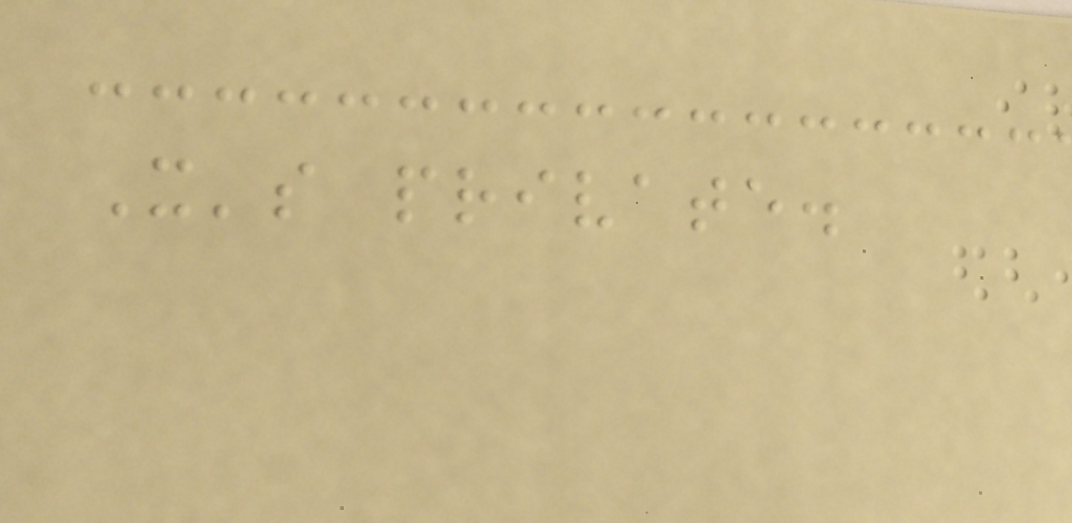It's private.
